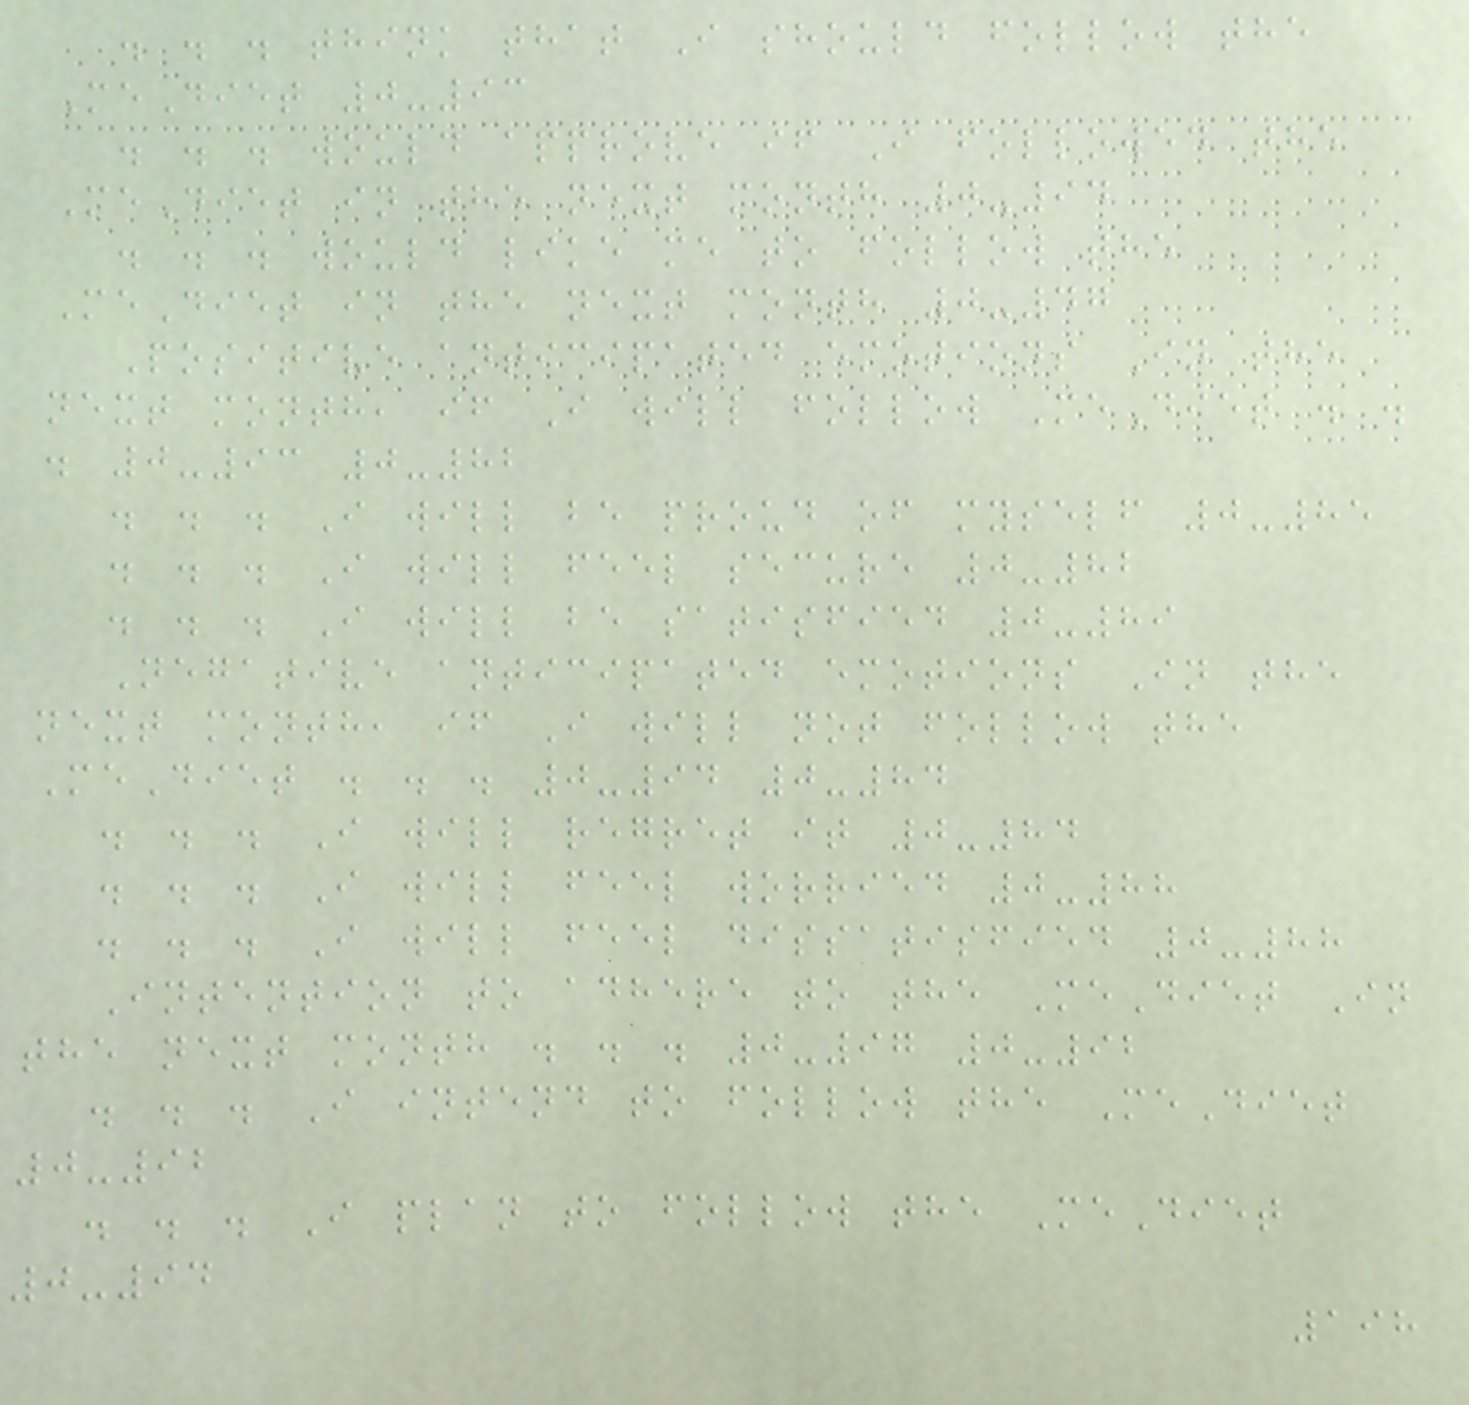. . . think that I should follow the
MeDiet 0-93
. . . would approve if I followed the
MeDiet in the next month 0-94
. . . would like me to follow the
MeDiet in the next month 0-47
Positive anticipated emotions In the
next month, if I will follow MeDiet . .
. 0-93 0-82
. . . I will be proud of myself 0-85
. . . I will feel secure 0-82
. . . I will be satisfied 0-89
Negative anticipated emotions In the
next month, if I will not follow the
MeDiet . . . 0-94 0-84
. . . I will regret it 0-84
. . . I will feel worried 0-88
. . . I will feel dissatisfied 0-88
Intention to adhere to the MeDiet In
the next month . . . 0-97 0-92
. . . I intend to follow the MeDiet
0-92
. . . I plan to follow the MeDiet
0-94
198
